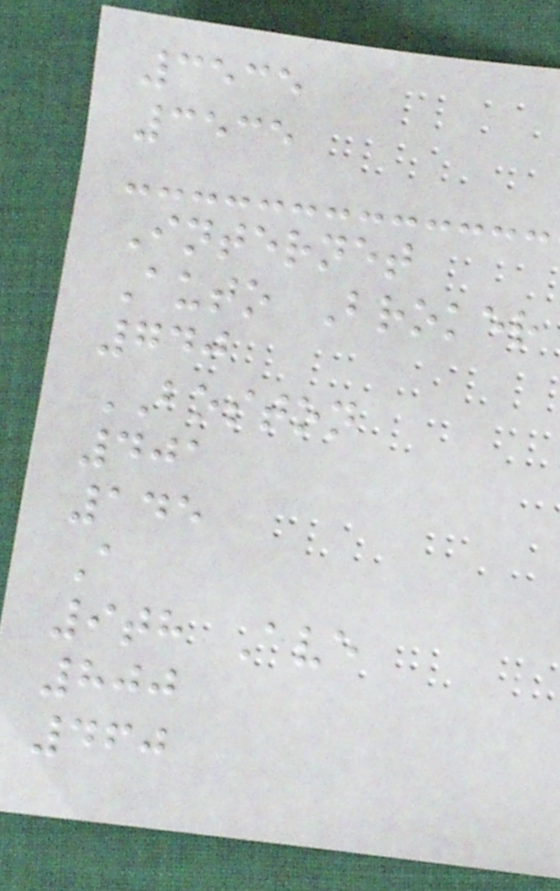3535
3535
Internet
Auto Broker
740
BOSTON
401
145
A
9th Ave
800
460
